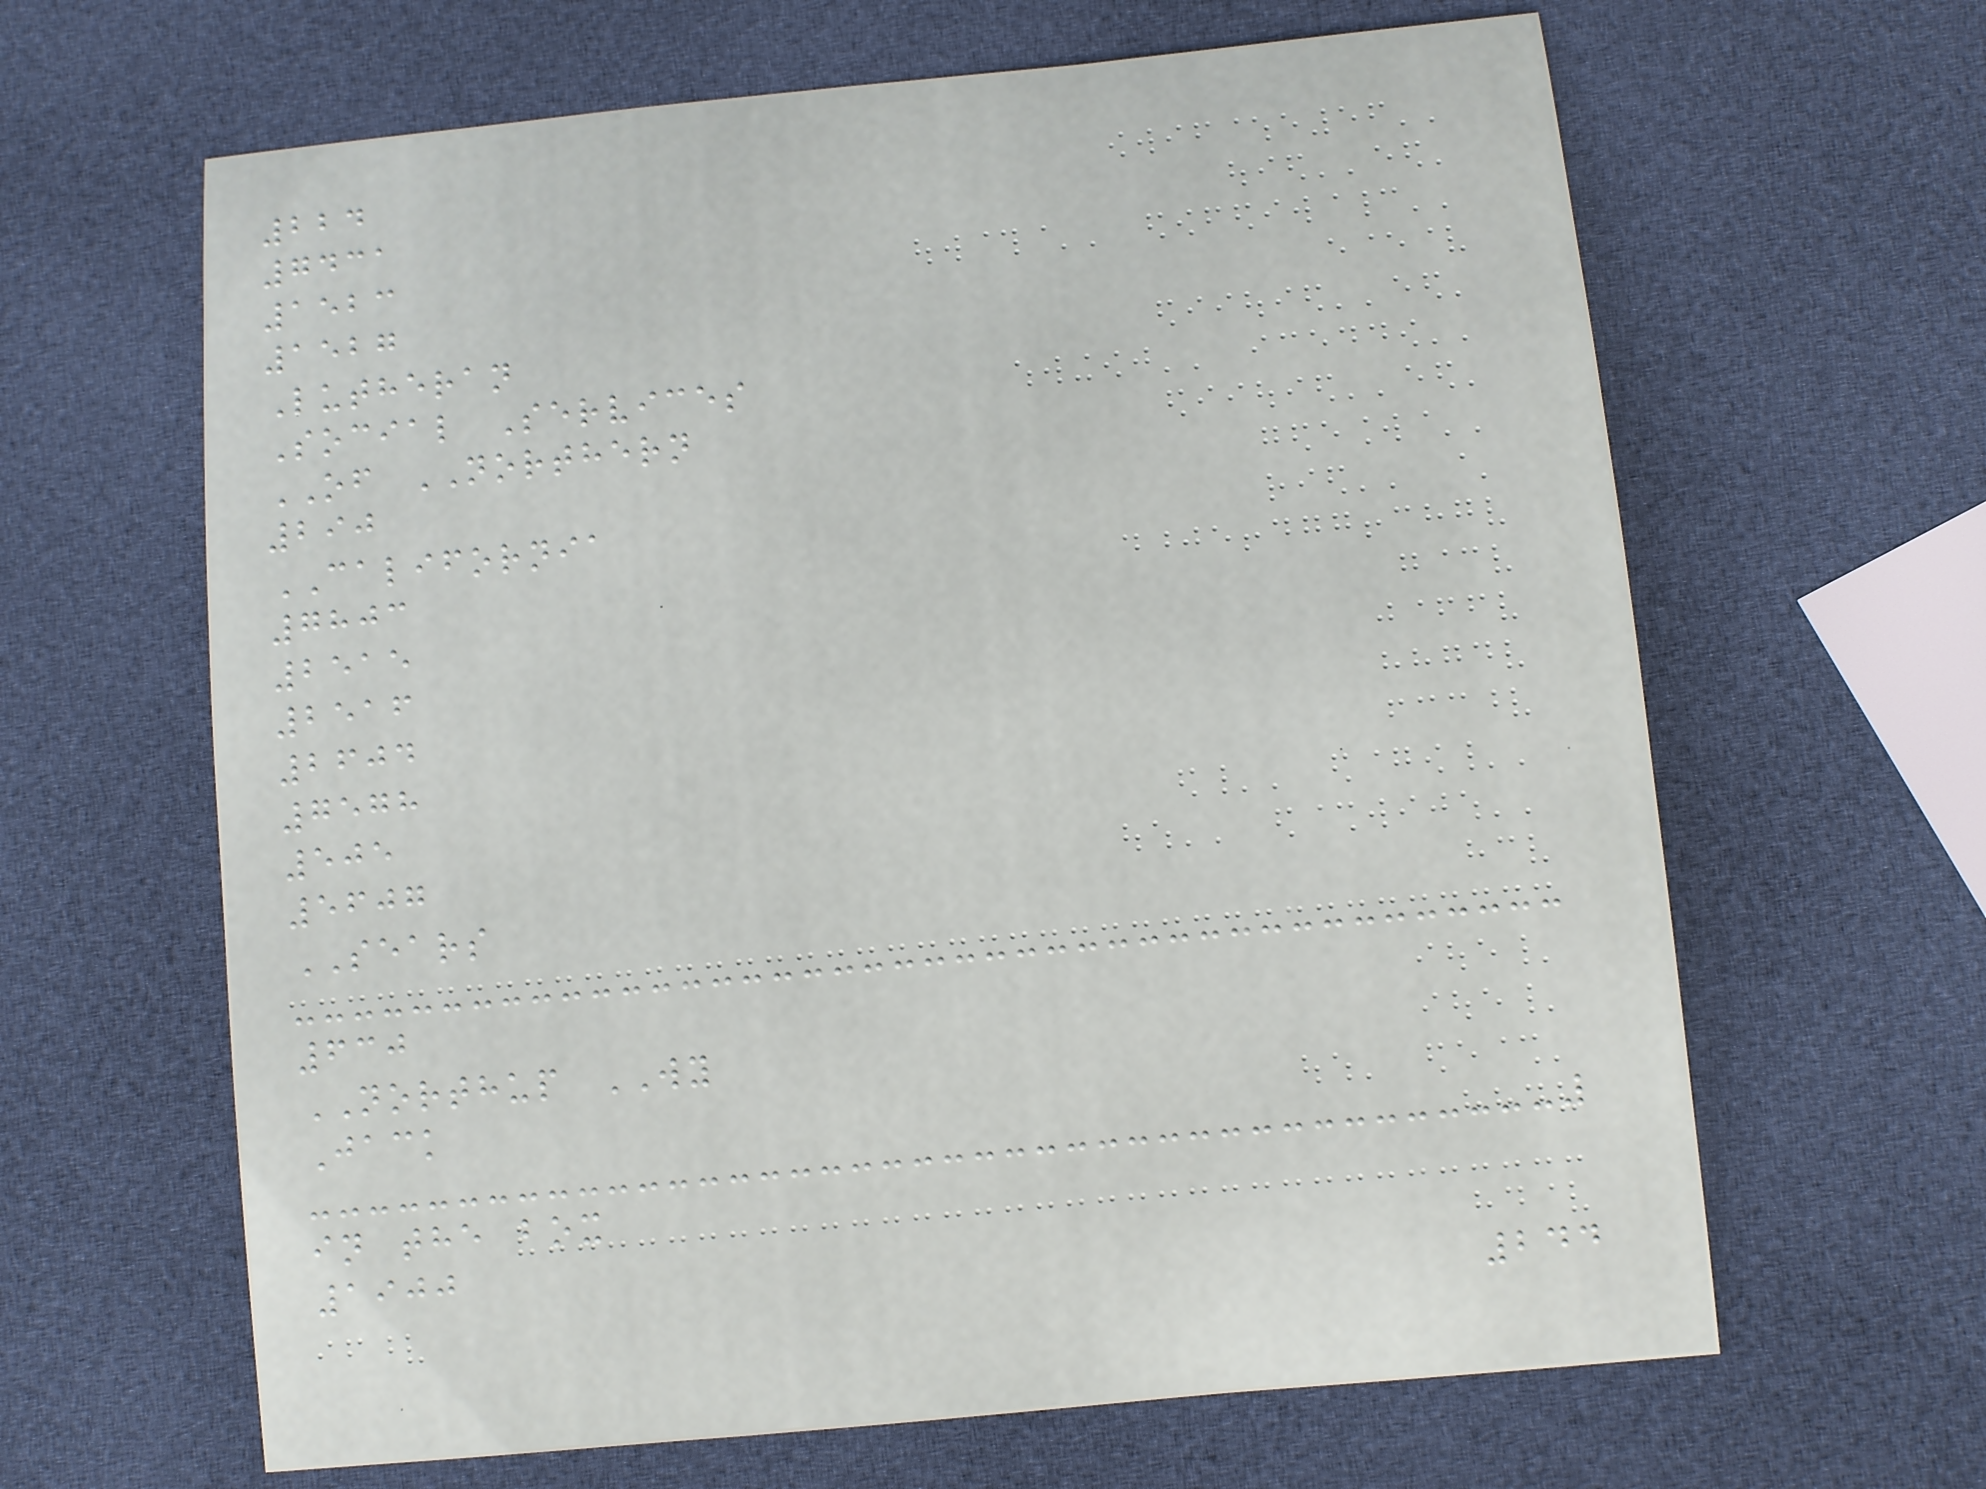224
7431
1523
1527
Lutheran
Social Services
OF NORTHERN
290
CALIFORNIA
7803
2515
2516
2604
7578
505
5607
SEARS
630
NORTHUP WY
Jack
in the box
1900
244
